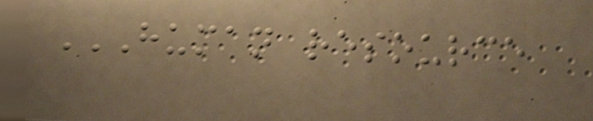HUMAN RESOURCE
